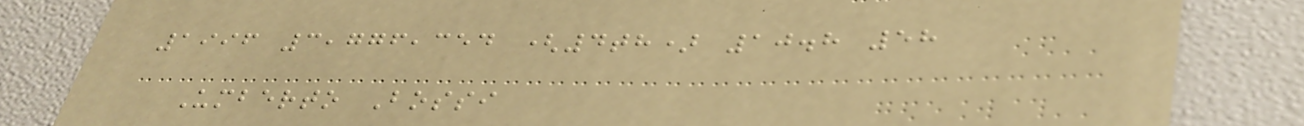1996 3,776,354 (4th) 10.8 58
Umberto Bossi
